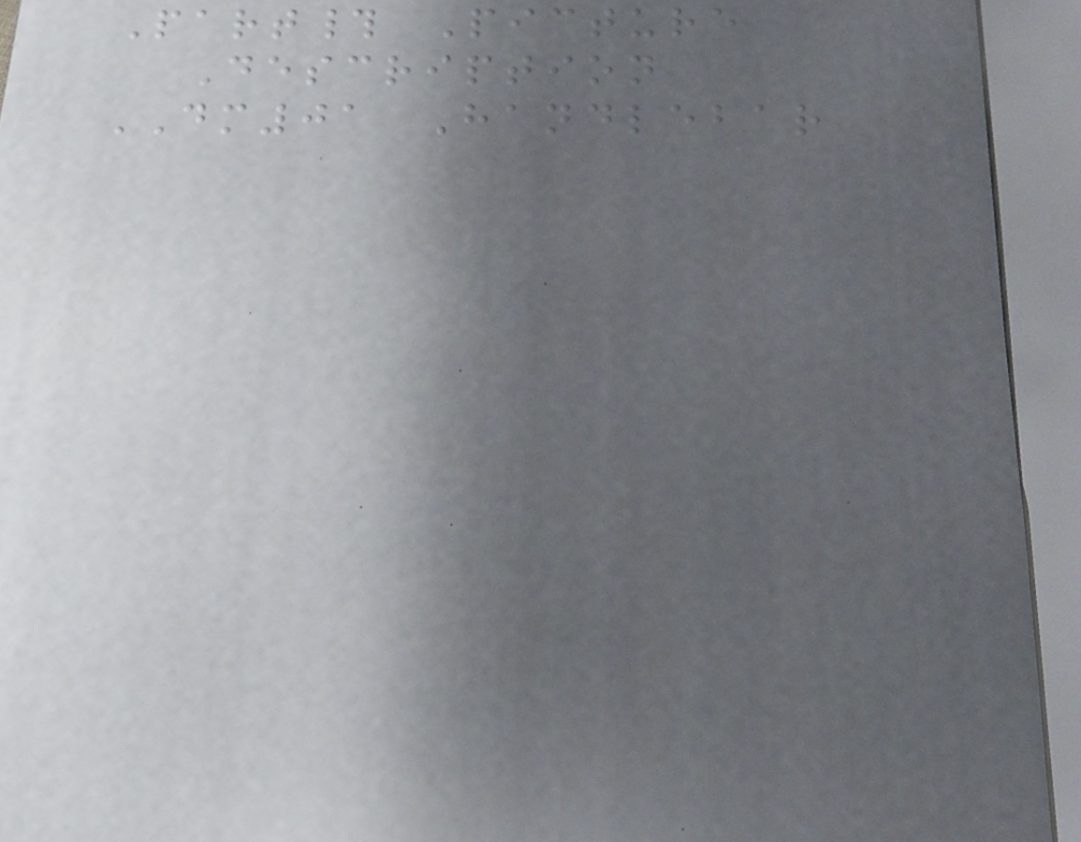Part# Picture
Description
DM01 Handlebar
